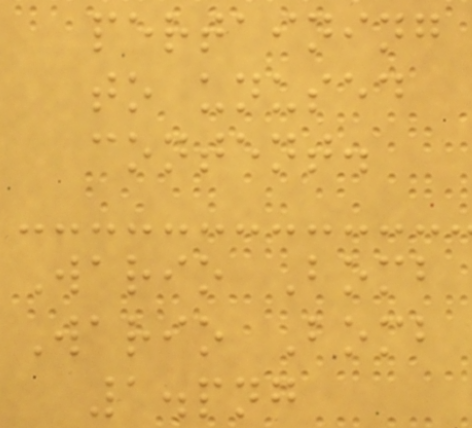pertaining
to unused
content.
Wario Bomb
Wario Bomb
1.png
